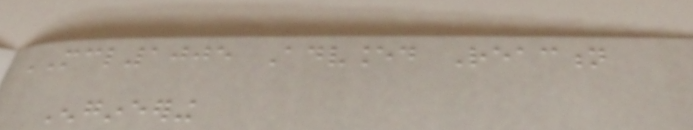MCL1005 Advanced Reaction
Engineering
